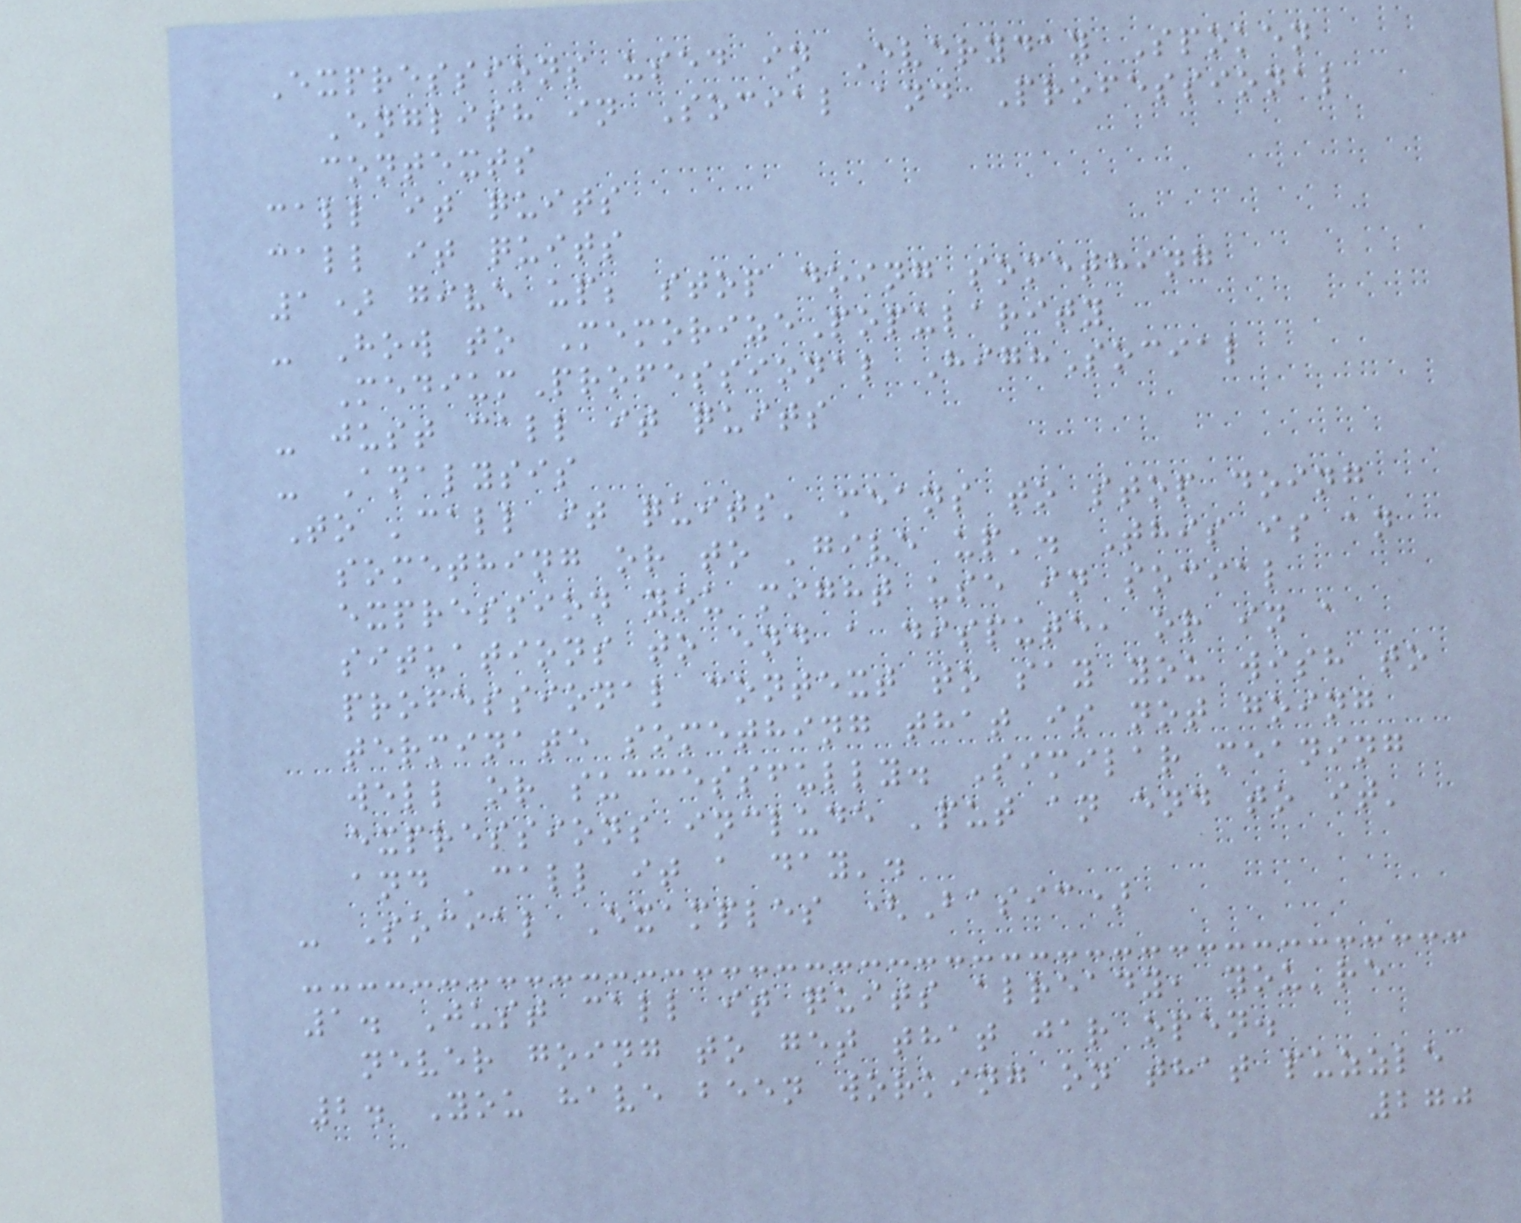Expressions used in Everyday Spoken
English in Social and Professional
contexts
call it quits
call it quits
1) give up; stop doing something
- How to MemorizePopularity
MediumProfessional HighSocial
- just call it quits
- Analysis
To 'call it quits' means to stop doing
something or to 'give up'. This is an
expression you might use in social
situations to end a dispute, or in a
professional context to say you wish to
terminate something that is not going
well or successfully. Similar meaning
expressions include 'put an end to it'
and 'call it a day'.
- Social Examples (Basic)
1. Just call it quits already, you're
never going to get that jar open.
2. You have been working on that puzzle
270
